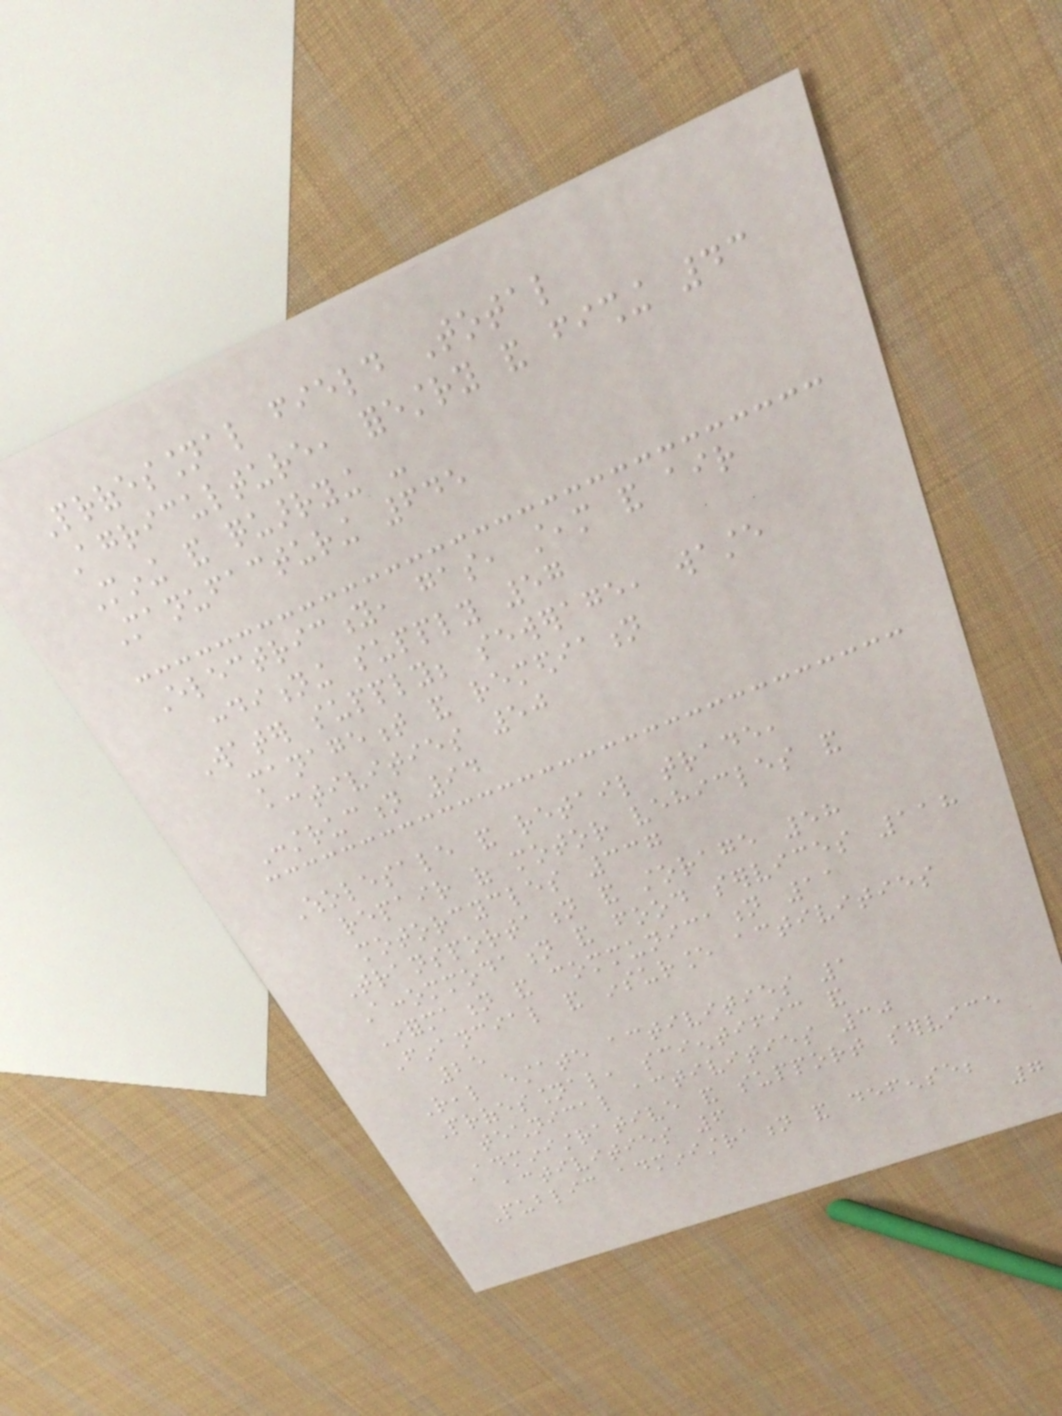Professional field Total
Agriculture, forestry and fishing 43
Mining and quarrying -
Manufacturing 645
Electricity, gas, steam and air
conditioning supply 57
Water supply; sewerage, waste
management and remediation
activities 50
Construction 94
Wholesale and retail trade,
repair of motor vehicles and
motorcycles 337
Transportation and storage 58
Accommodation and food services 118
Information and communication 11
Financial and insurance activities
25
Real estate activities 1
Professional, scientific and
technical activities 30
Administrative and support service
activities 6
Public administration and defense;
7
